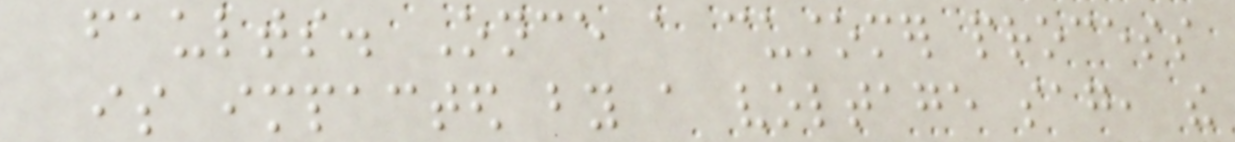faults. Once a customer process
is impacted by a voltage sag, the
